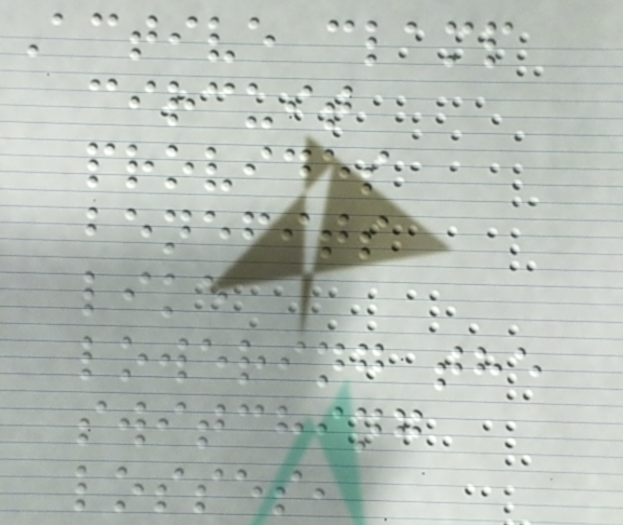Active clamp
circuit
provides
benefits
like
lowering the
switching
losses,
